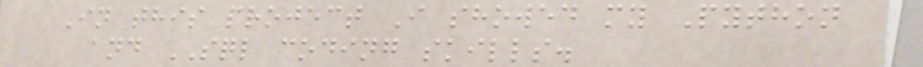In this project I showed my Python
and SQL coding skills.
